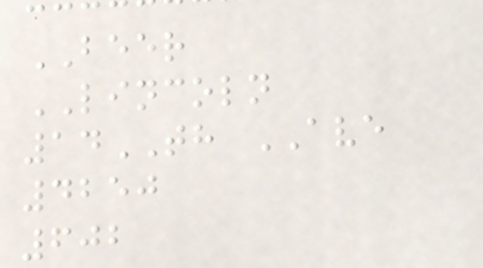BEER
LINCOLN
14TH AVE
4250
602
